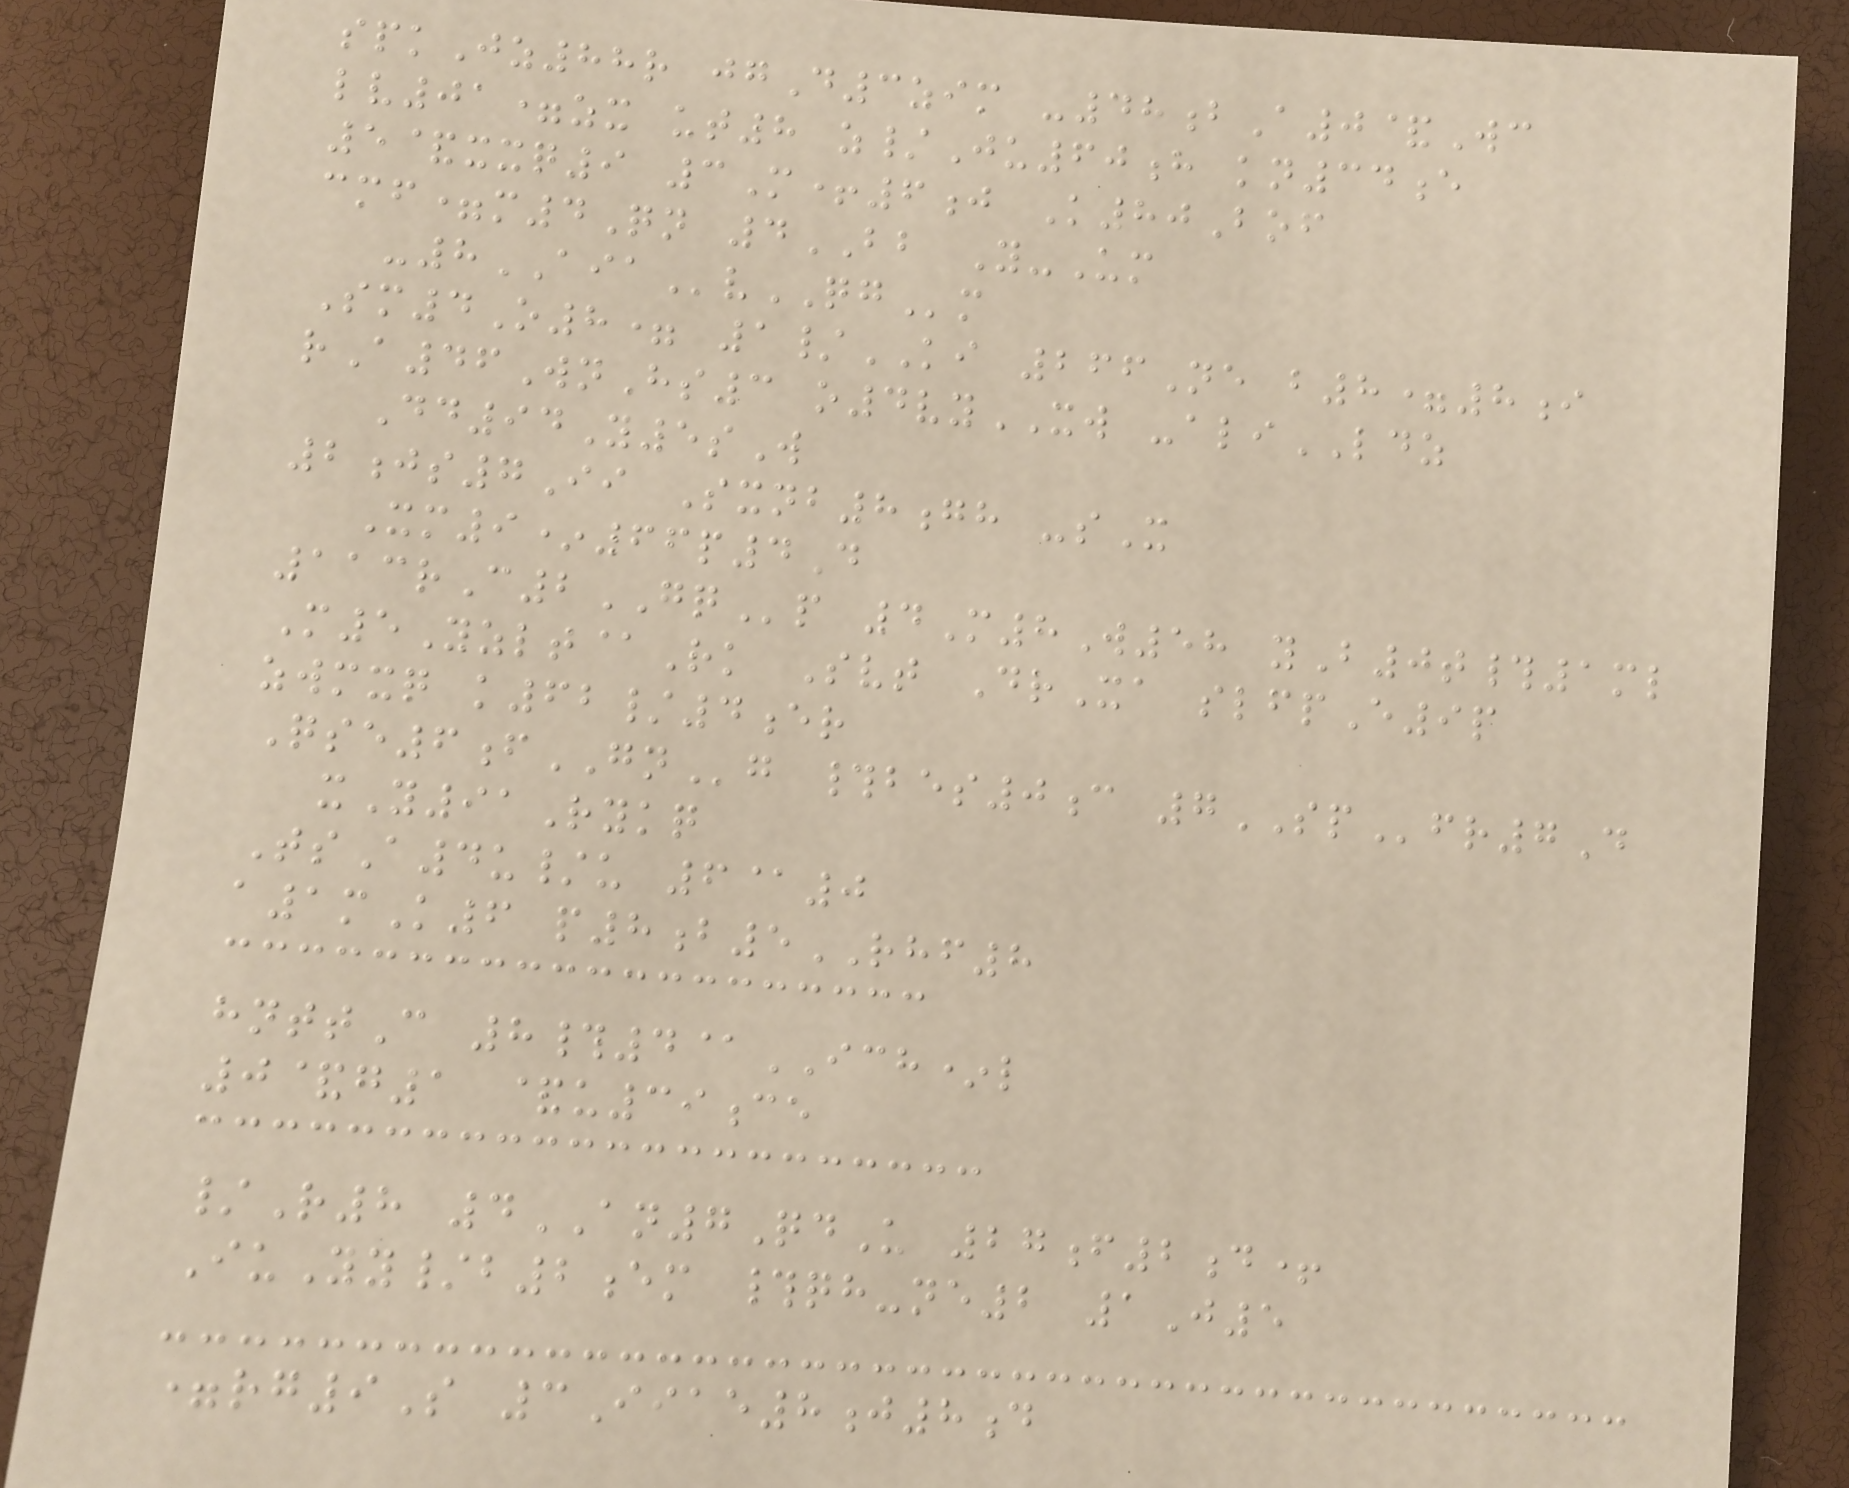spkJz88r jgD3zim -48bA0&Wc
lv01=zx ut8 z/Ju60h kn34e
5&xxq9 3M+6j K80Bof
cmf=m4Qn 4BB Y-Um
-8AIAvQGm
Sm4O8= 1/KI 266Ne b8=8i
rA46WnHs3 o4vyXW -aliLDZ
Dd94Y5sW
2js7Ii Sxnb8gh -sX
Xm9*66p4D
113rC2GQp 4M8W58 yB0t#1ml
M5Yzlt@Rk Svt DrXa slfpE9p
zwmxq k62/4er
Qse6fGNg #bes0c 7SPfr7D
xY91Rykq
TsA4u/u 6@0
a1mK6 p8b5RHF8
hnttC 8#4@ICH*l
0&g1 &u39ce
/R8 4AN7QdU 27f2d+
IuYy/b2em #qh-ne2 1J5
=rg9S 3Iiae8j8d
